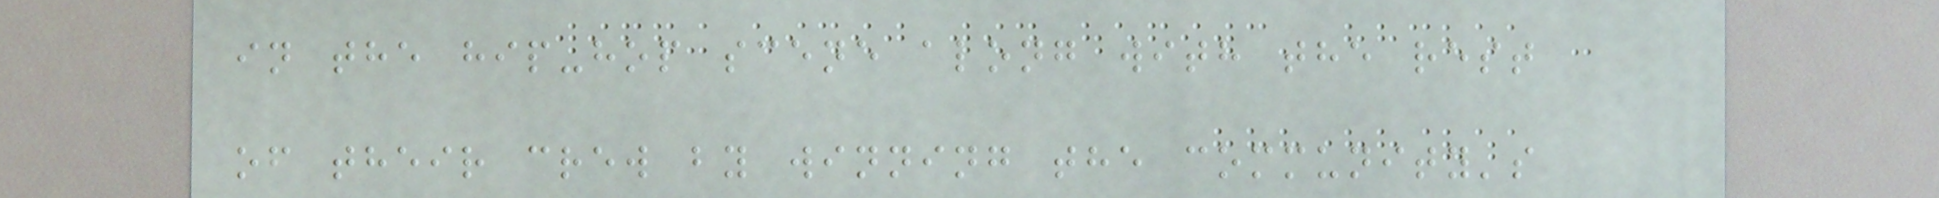in the hip-hop scene along with the rest
of their crew by winning the community's
